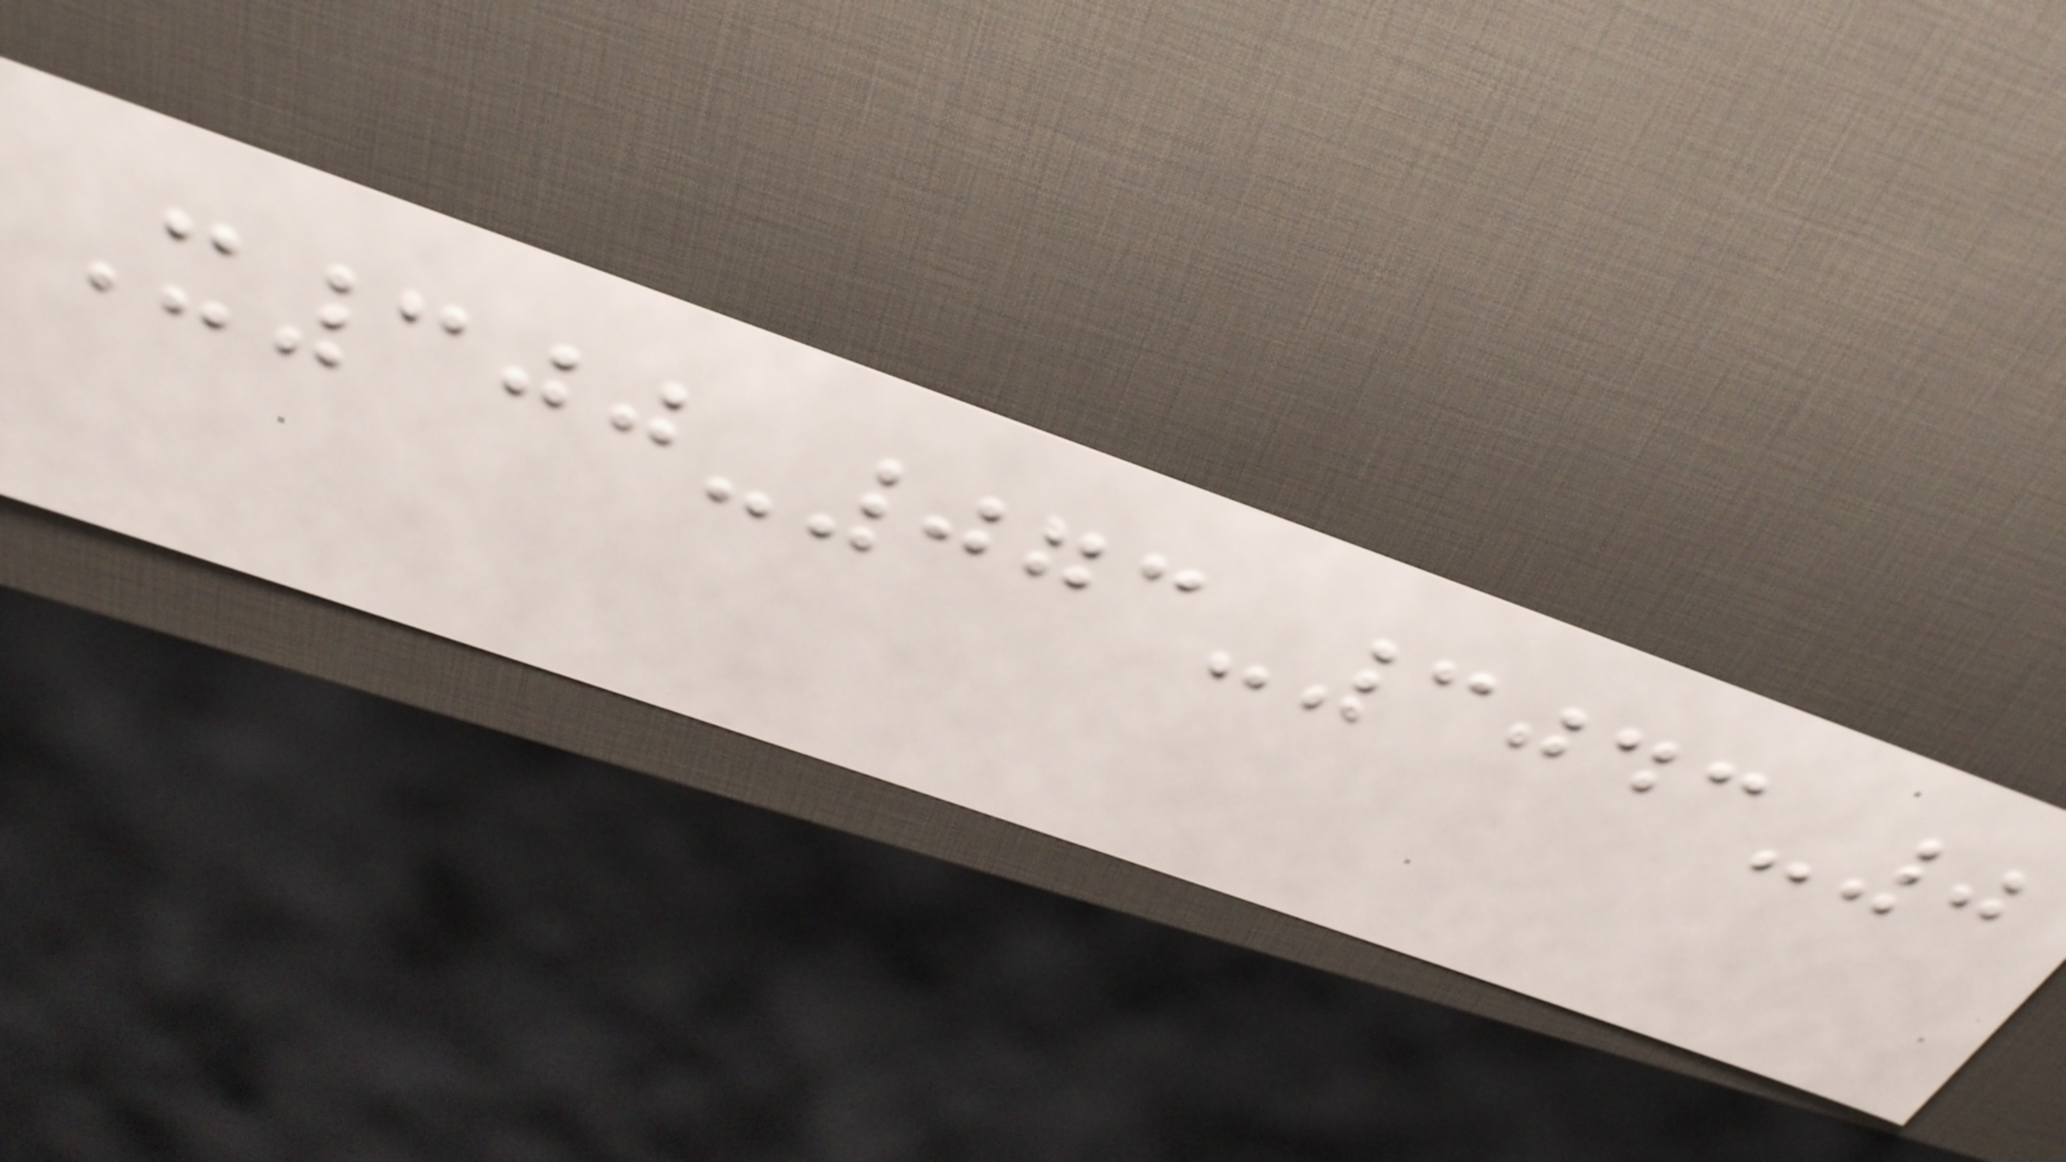X300-073-3043-0
